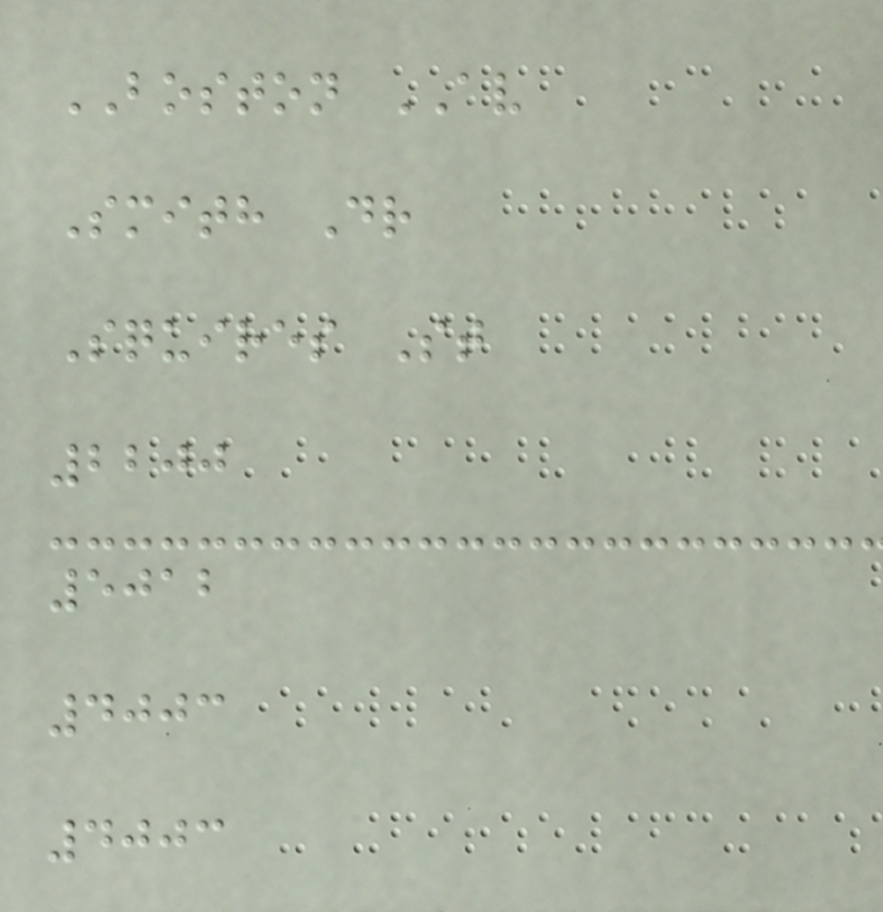BOSTON AV
Smith Dr
Squires St
2200
5012
4003
4003
